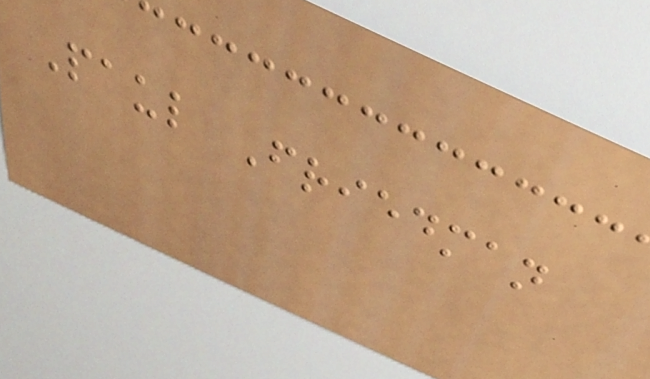Paul Friedman
